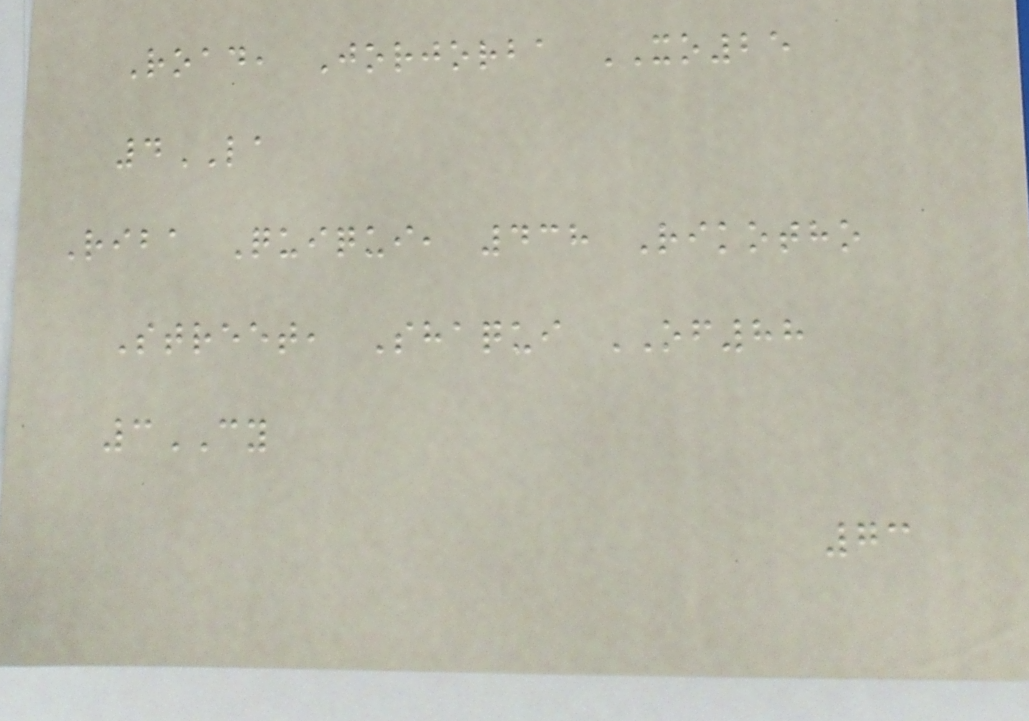Road, Jorjorba XO25
4LA
Riba Quiqui, 438 Rikotho
Street, Shaqui OF88
3CY
73
